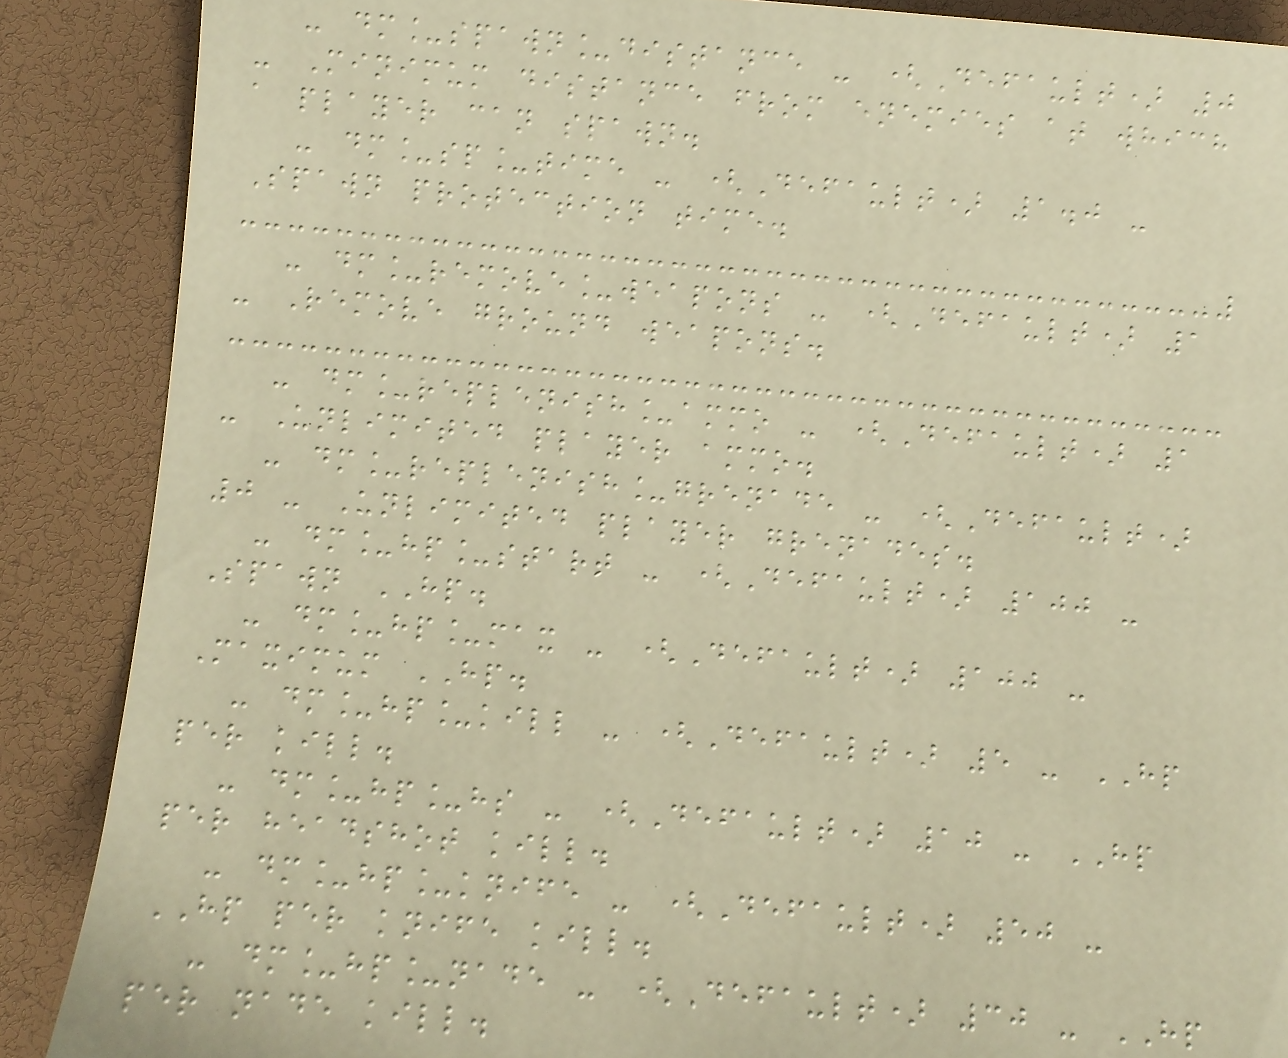- dm_spawn_distance - (Default) 0
- Minimum distance from enemies at which
a player can spawn.
- dm_sp_time - (Default) 1.0 -
Spawn protection time.
- dm_remove_weapons - (Default) 1
- Remove ground weapons.
- dm_replenish_ammo - (Default) 1
- Unlimited player ammo.
- dm_replenish_grenade - (Default)
0 - Unlimited player grenades.
- dm_hp_start - (Default) 100 -
Spawn HP.
- dm_hp_max - (Default) 100 -
Maximum HP.
- dm_hp_kill - (Default) 5 - HP
per kill.
- dm_hp_hs - (Default) 10 - HP
per headshot kill.
- dm_hp_knife - (Default) 50 -
HP per knife kill.
- dm_hp_nade - (Default) 30 - HP
per nade kill.
